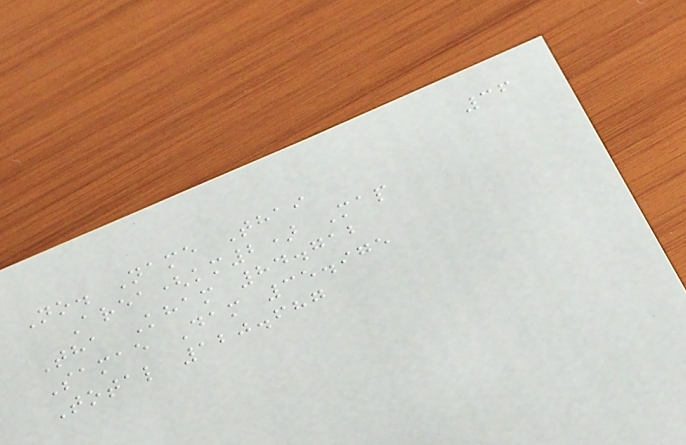36
No. Name Thai
Area(km2) Map
Tha Kham 84.712
Samae Dam 35.975
Total 120.687
